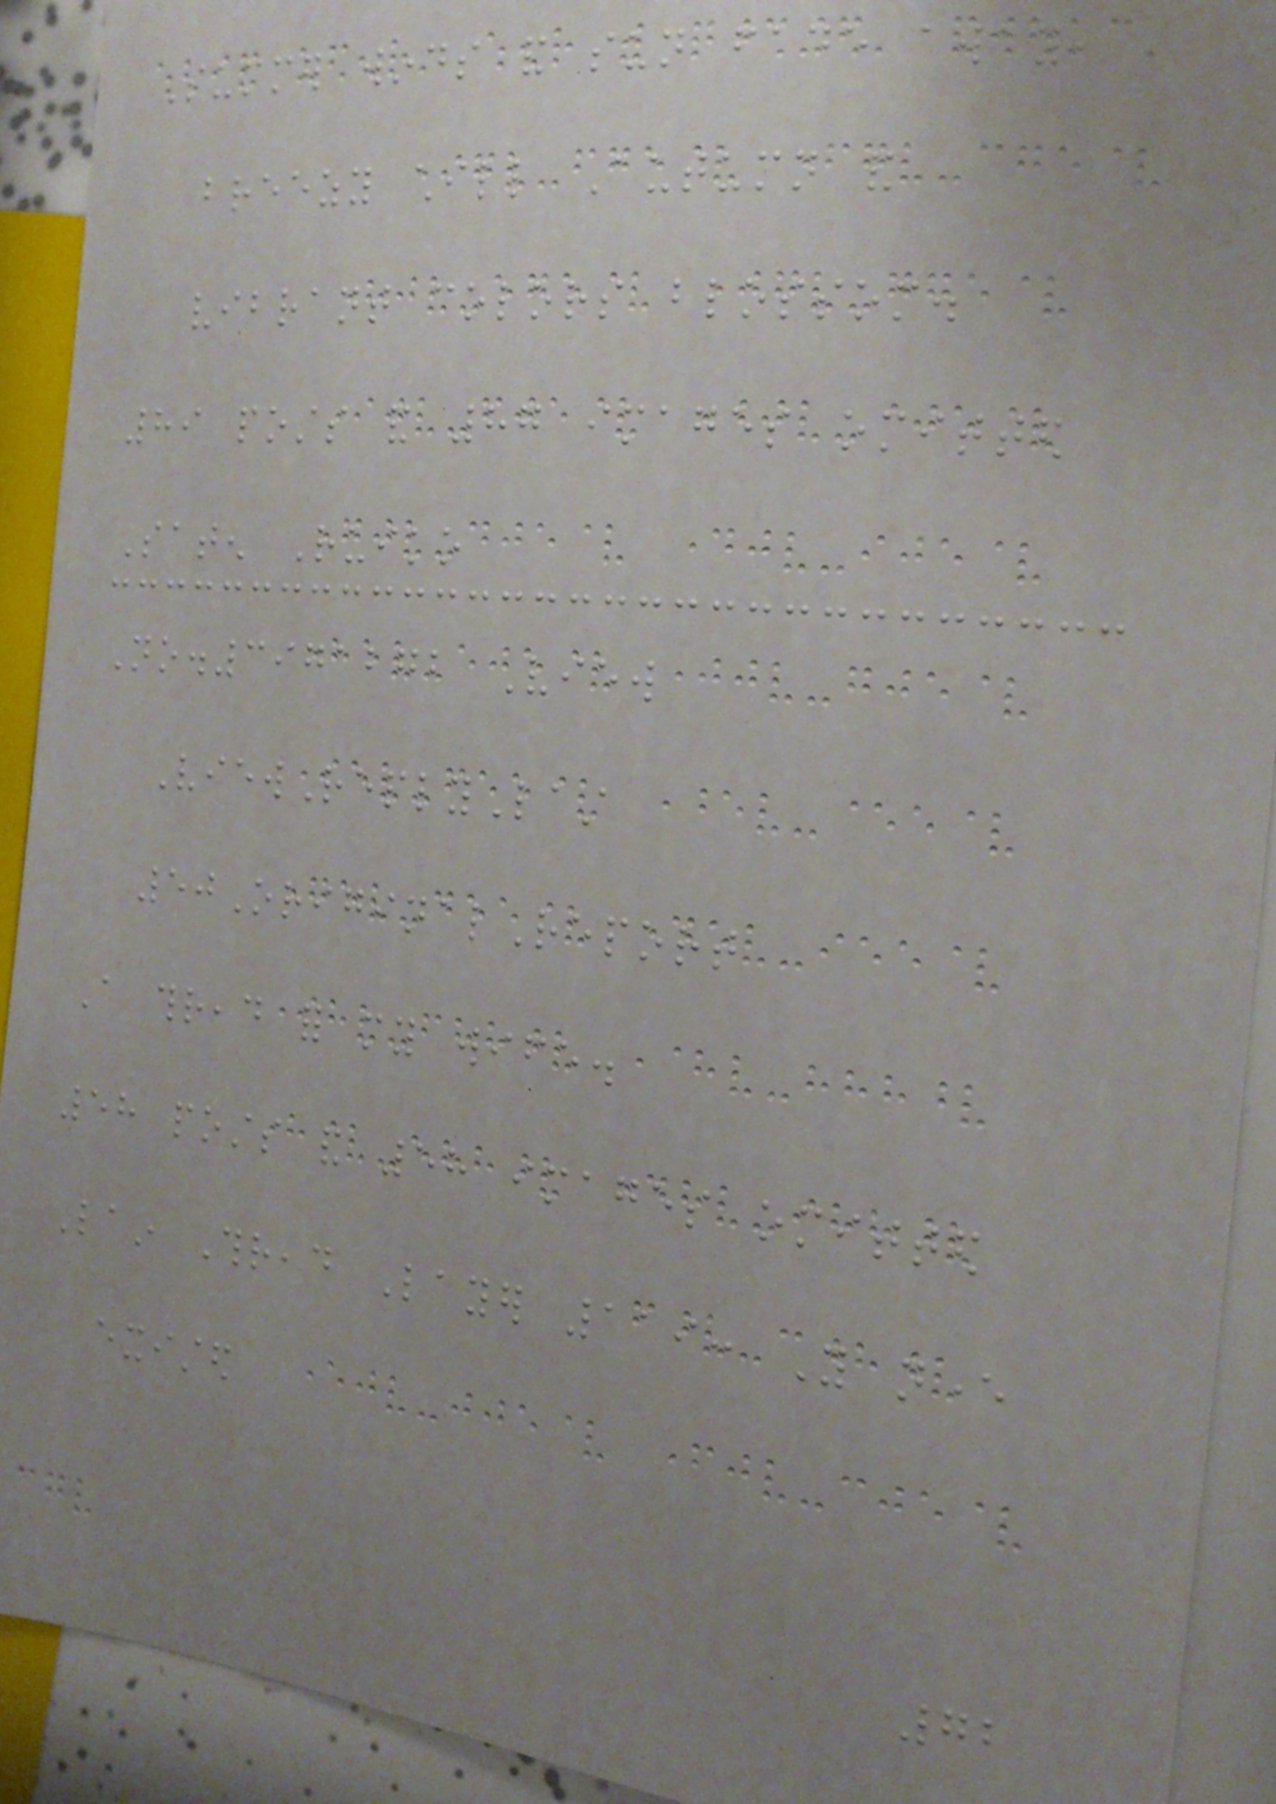Summer winds and sun fade away,
breezy chill Autumn and
vibrant colors blossom.
89 posts and 87 images omitted
Saten Ruiko
No.3971272 View
ViewReplyLast
50OriginalReport
A thread for my wife.
58 posts and 58 images omitted
Lain Thread Layer 119: You never
existed
72
